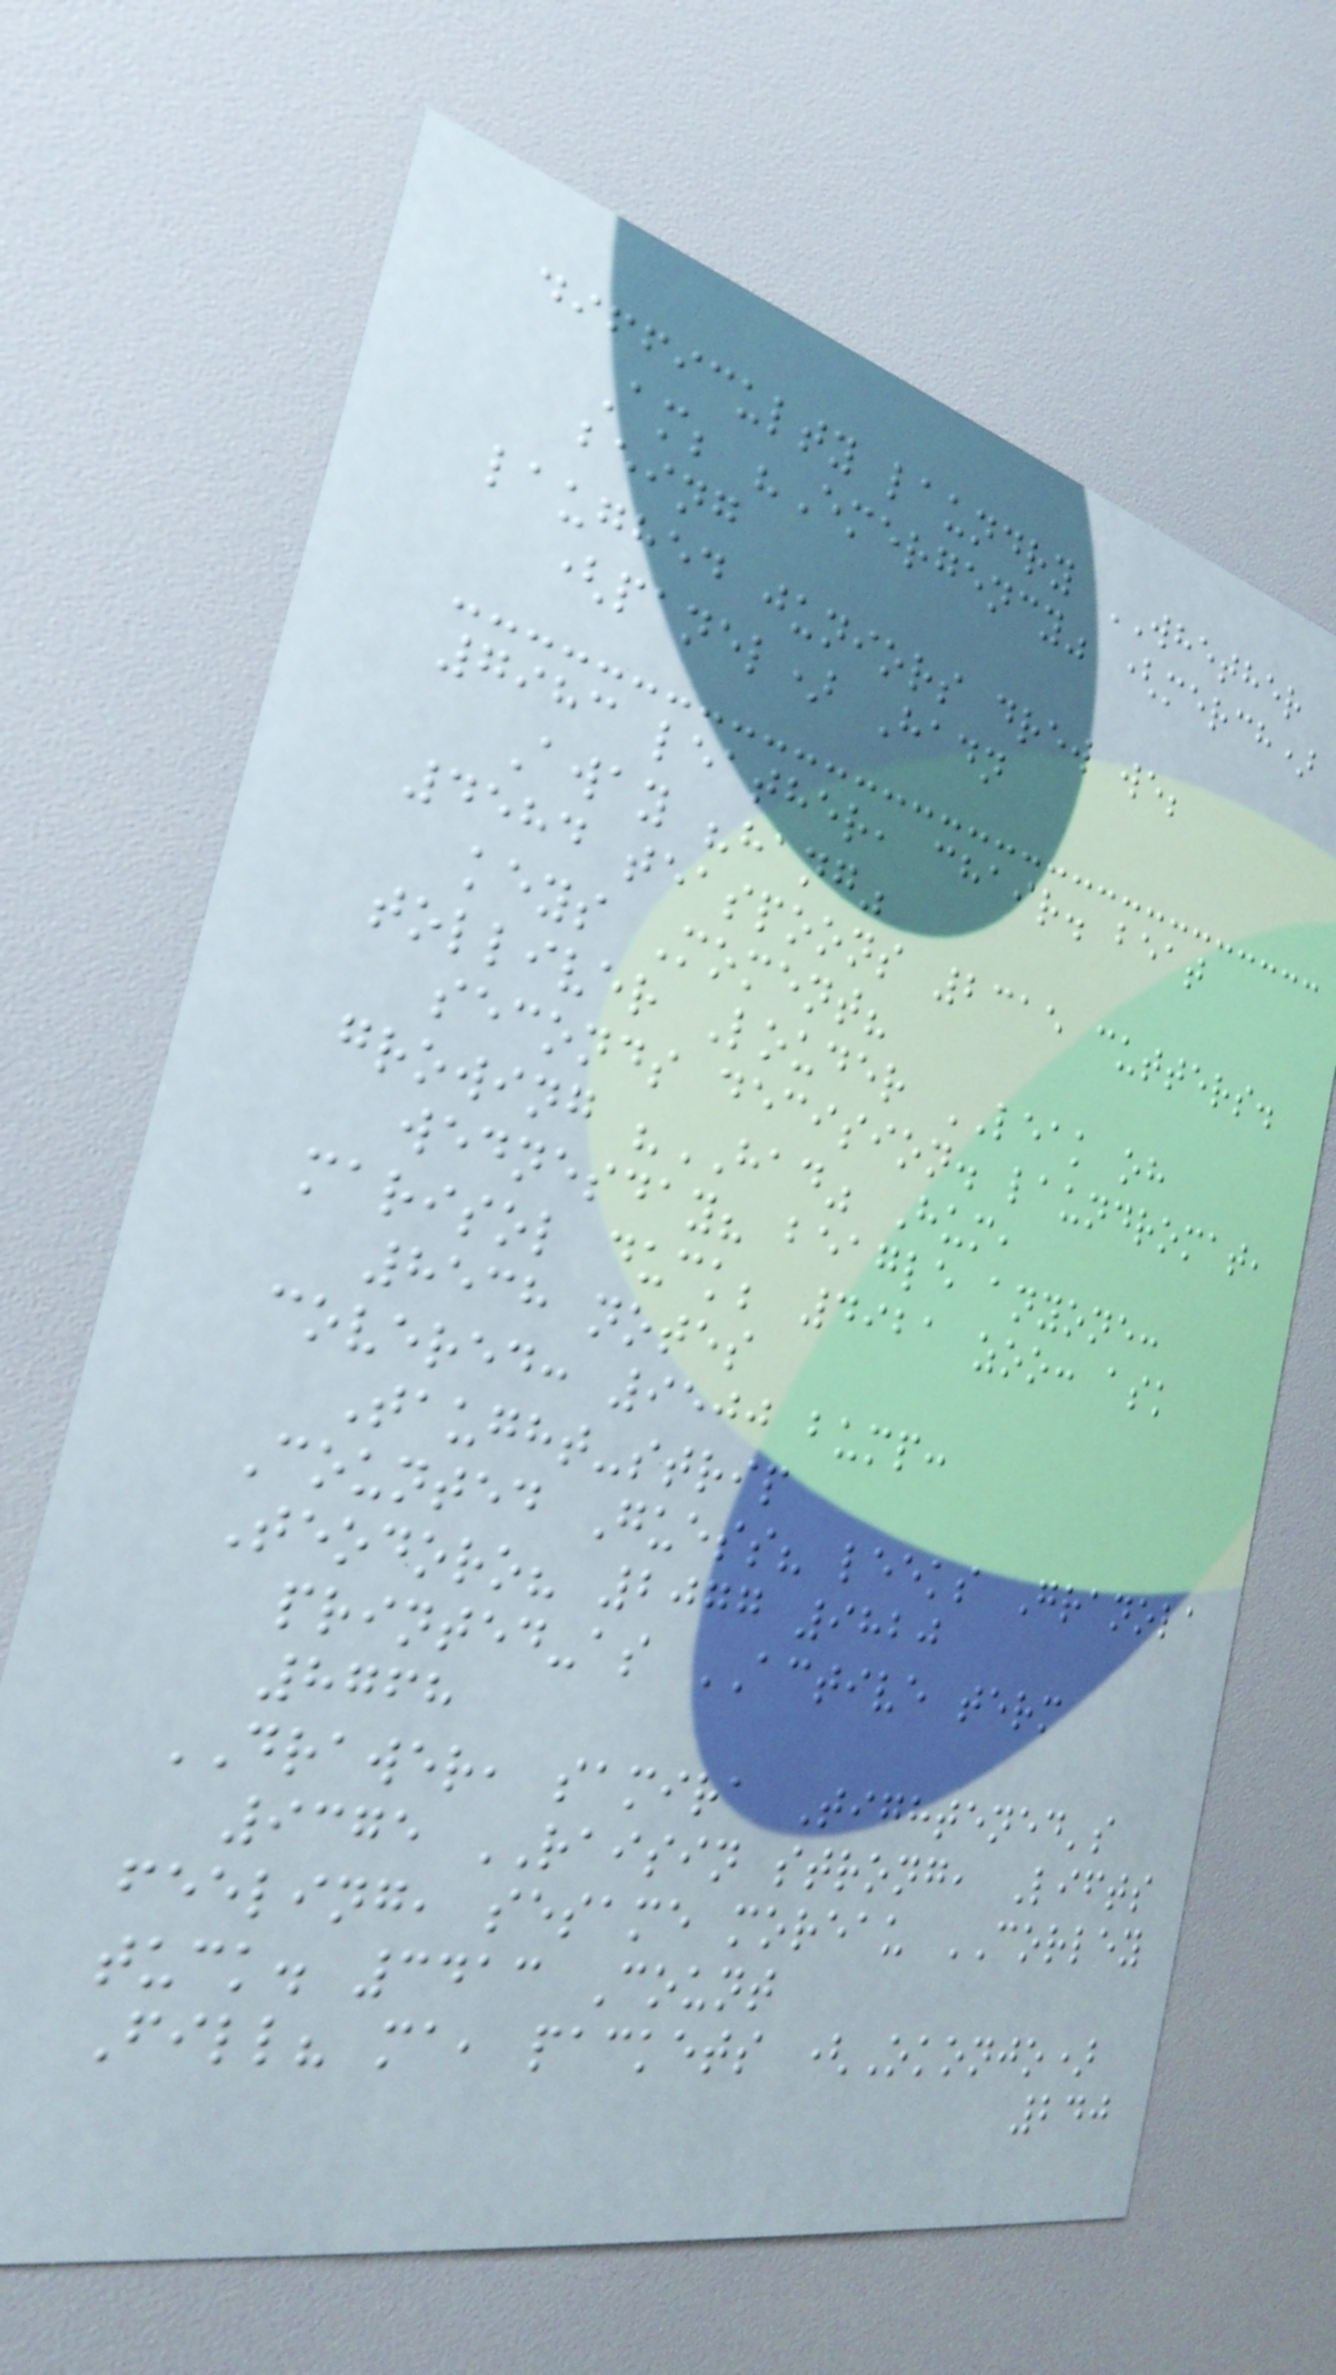difficulty laundry WHETHER
Am; "Emergency" (merch)
being
laughed juniors drew we;
(panel) Hadn
7983 leather, chair. beat
Away "hang"
4584 teaspoons 2315 cutters.
keys Moment?
tolliver Louder LEAK oh
seconds decision. laundromat,
growing "HAD" Hum,
wednesday? beagle anyone:
marisol duck; 4921 zoo: ask
8538 notes
covered: 9500 bump:
Taught-strip
Counted Guess? leeks Granola
Teodoro? 2077 9820
printed-as ACTIVE term
8768
DRAWER, samira Tightened's
9375 RAISIN strong, Lifts
feeling, sesame moreau CORLEY
tuck. 3413 Count
Fill? ma, packets (Okonjo)
240
